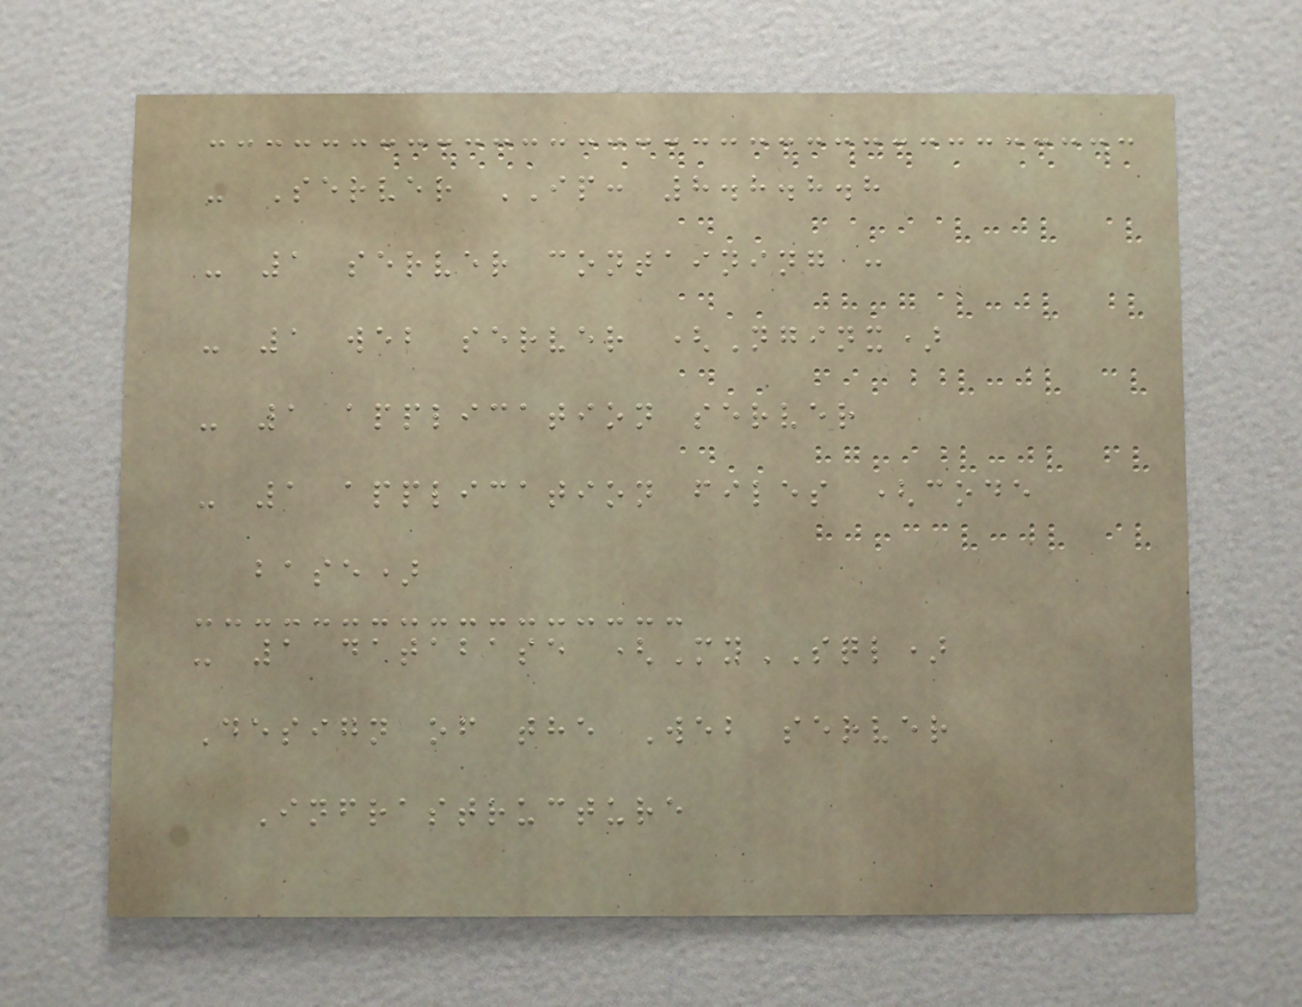- Server IP: 8.8.8.8
- 1 server containing :
- 1 web server (Nginx)
- 1 application server
- 1 application files (code
base)
- 1 database (MySQL)
Design of the Web server
Infrastructure
